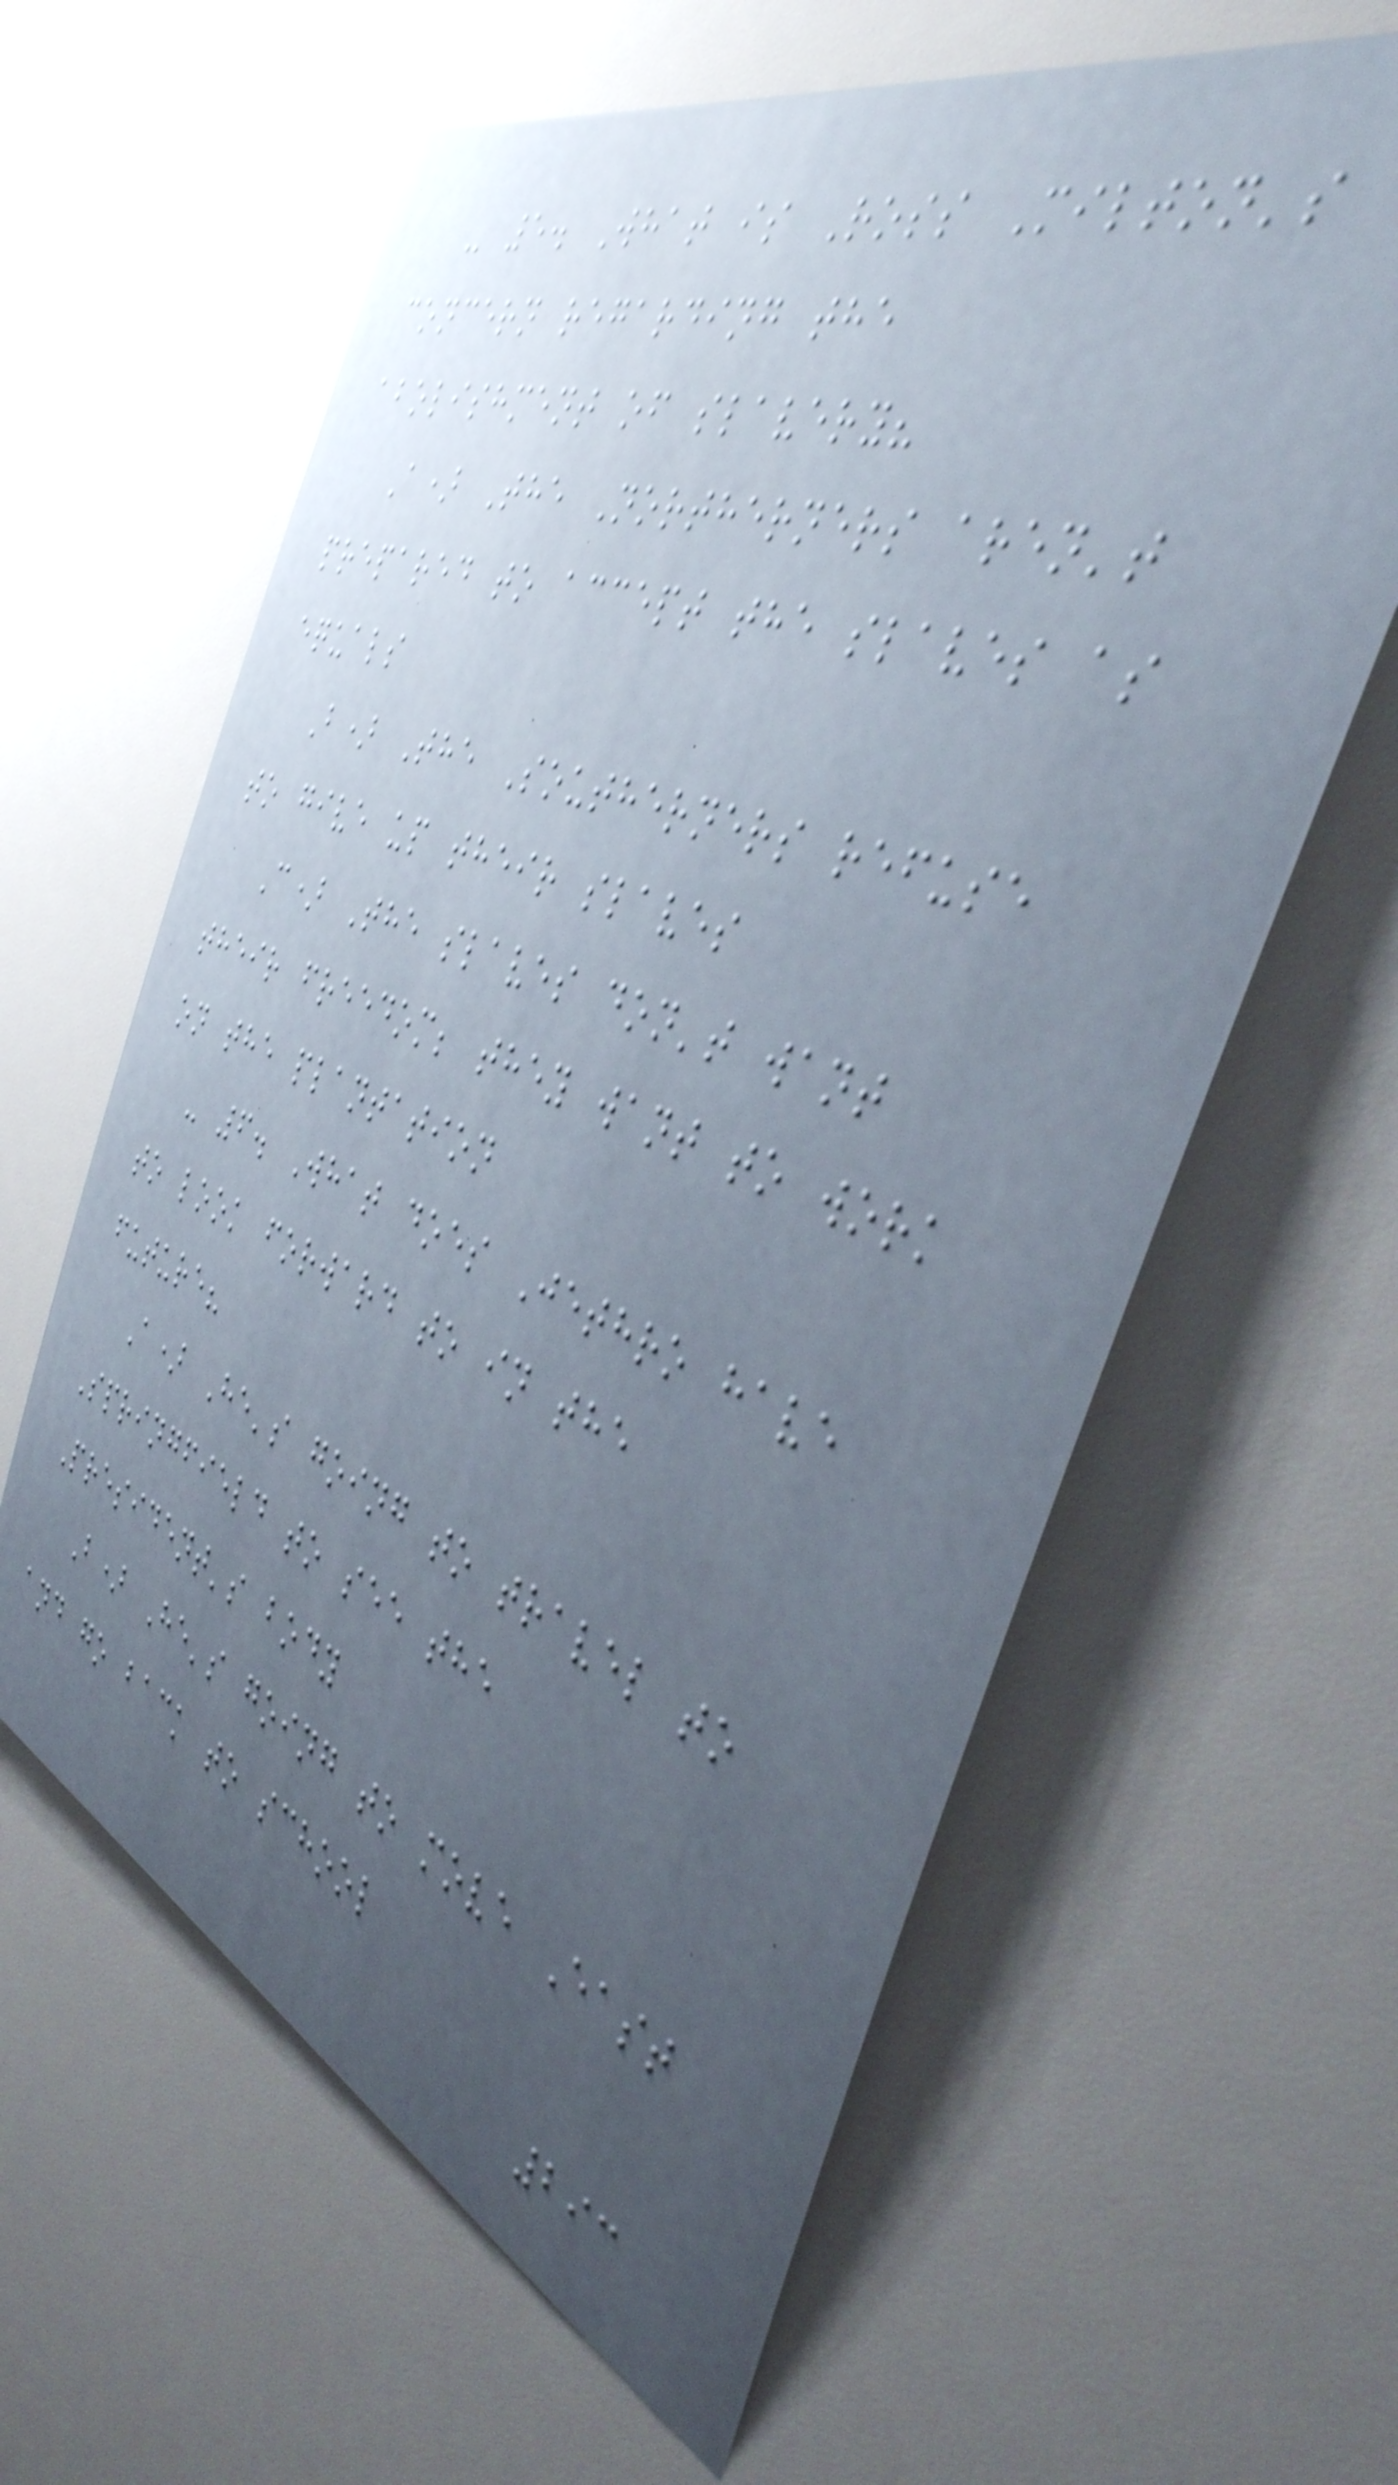- 5. What is Ross Milton's
concern regarding the
abolishment of slavery?
A) The Northerners aren't
prepared to accept the slaves as
equals
B) The Southerners refuse
to give up their slaves
C) The slaves don't want
their freedom; they want to work
on the plantation
- 6. What does Jethro have
to look forward to in the
future?
A) He's going to travel to
Springfield to see the
President's body
B) He's going to move East
and go back to school
293
